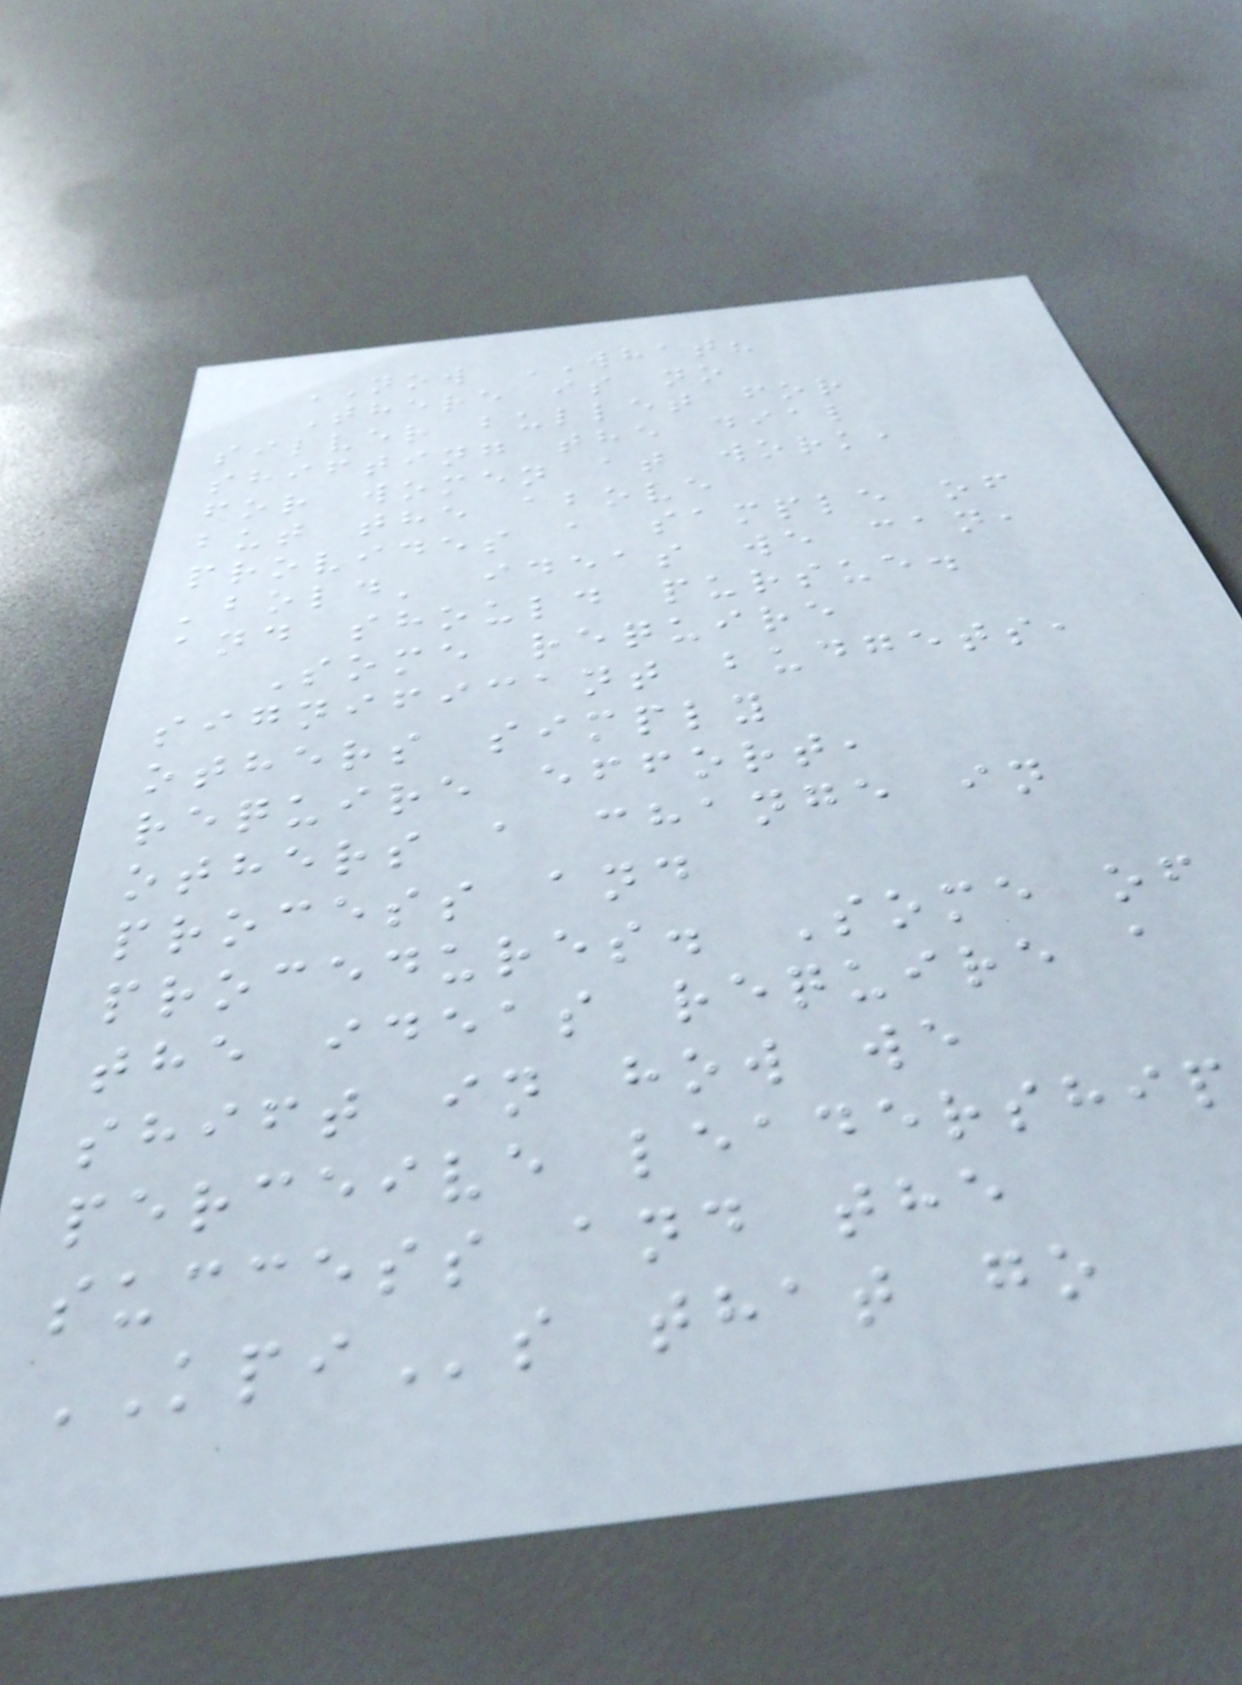NOW WHAT?
There is no
silver bullet for
shifting the dial
for women at work,
but the above
provides a sample of
'bold' ideas we can,
and should pursue.
Some require
significant budgets,
others simply
require effort,
others a change in
process and
procedures. Some of
the ideas require a
shift in how we
perceive leadership
success and the
KPIs that go
